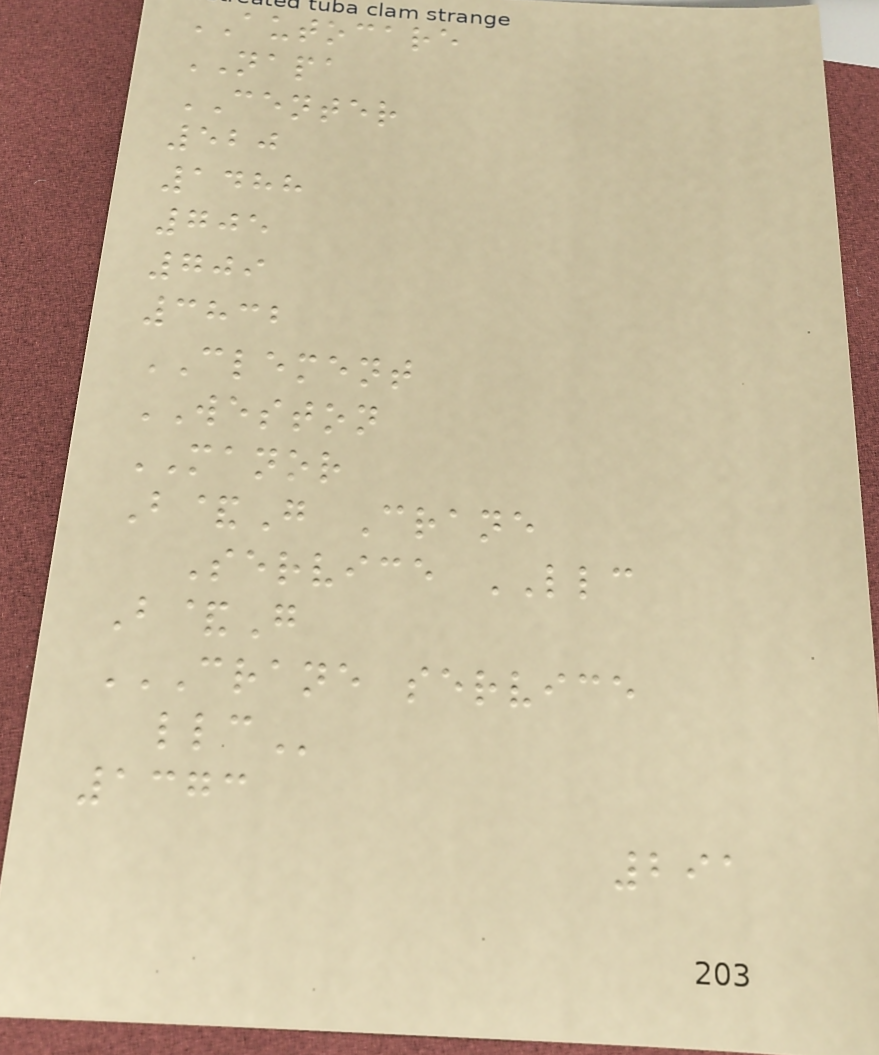AUTOCARE
NAPA
CENTER
520
1488
705
709
3832
CLEMENT
WESTON
MANOR
B&G Crane
Service LLC
B&G
CRANE SERVICE
LLC
1373
291
